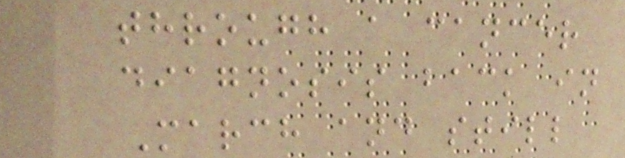through a cancer
diagnosis back in
March and still
